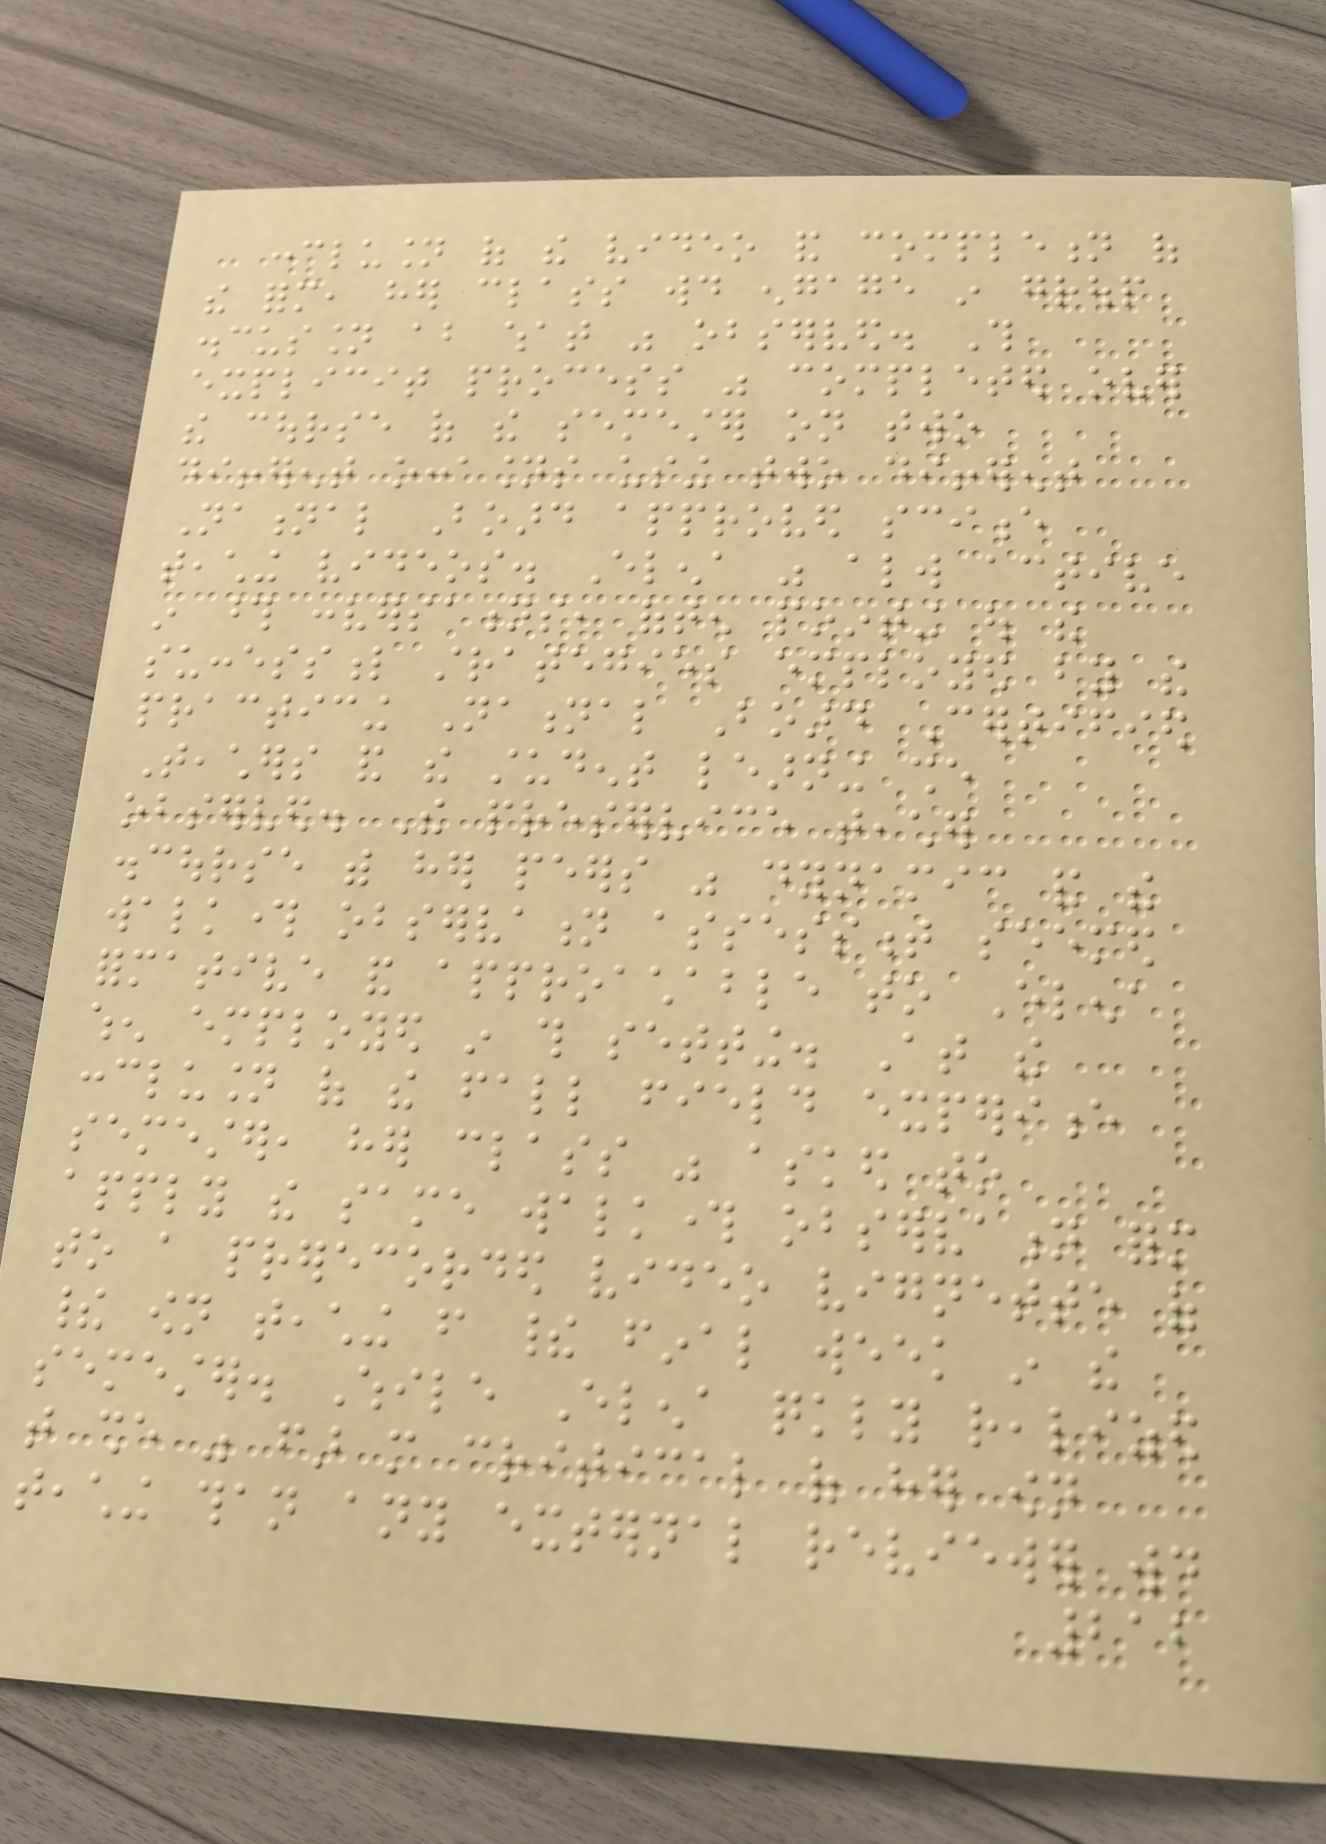conclusion of the video and completion of
the form, her class would engage in group
discussion about what was observed. This
explicit process was completed over
the course of the semester on two
different occasions using two different
National Board approved science
teaching videos. Elena was always active
in those conversations, often pointing out the
successful strategies employed by the
practicing National Board Certified
Teachers and the student learning she
observed. The preservice teacher
discourse with her peers was dynamic and the
walkthrough observation assessment seemed
formative and approachable to Elena
when employed in this setting. At the
conclusion of the fall field experience
semester, her class was asked to
apply the same walkthrough observation form
to a prerecorded video vignette of
their own teaching from their final week in the
semester. While Elena quickly realized
that she was far more critical of her own
teaching than any external reviewer would
212
